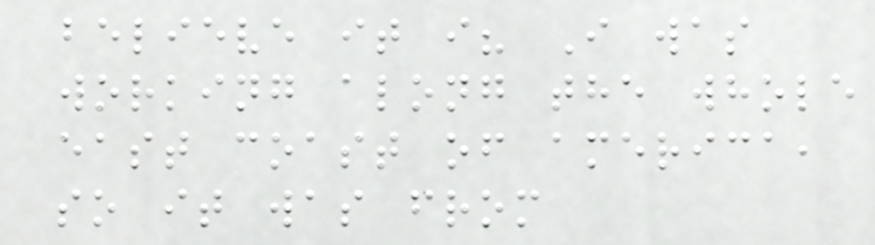believe it i? I was
working along the whole
east coast of america,
so it was from
